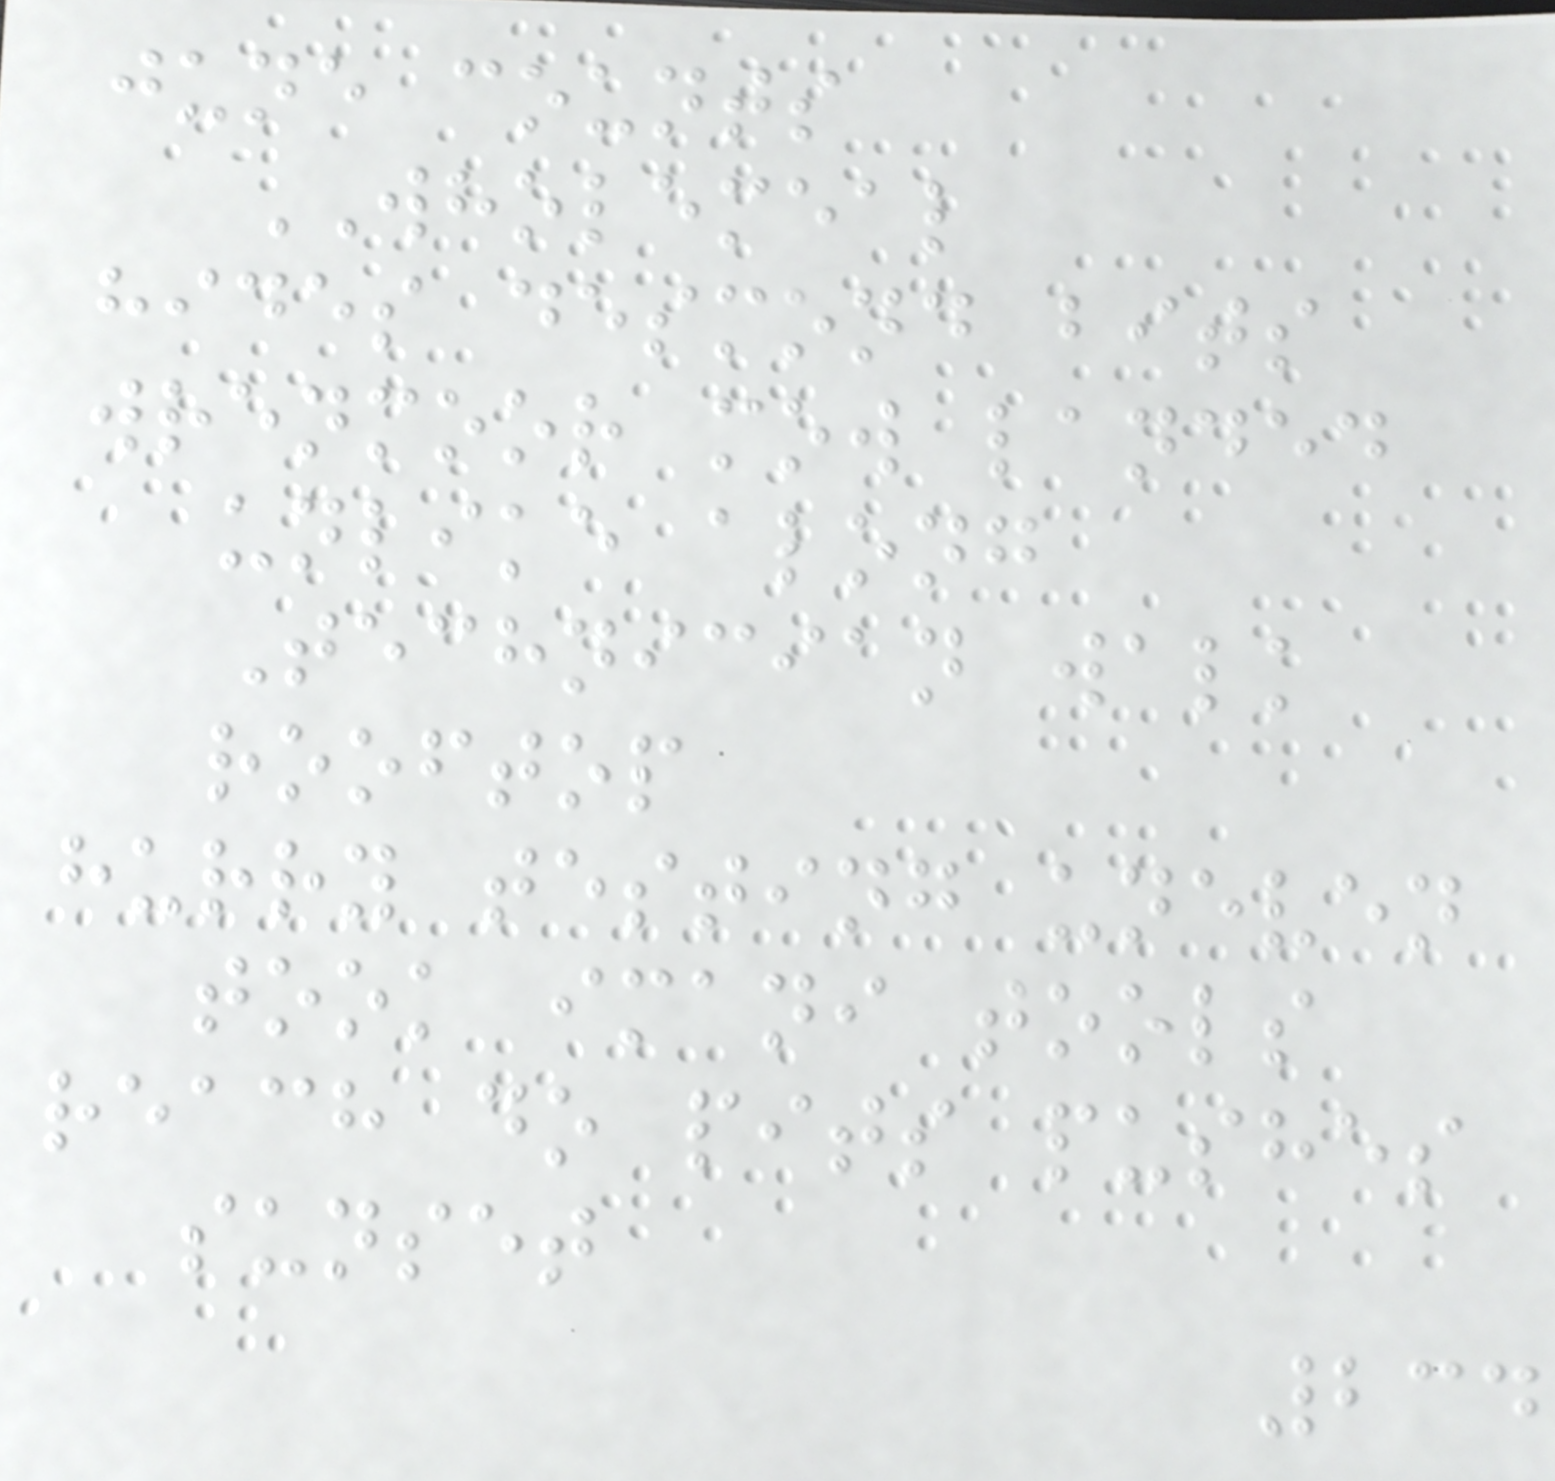june counts
WHOLEMEAL
hides desmond bits
wrenmoor mow landed
unlike along
Technician walk
rooftop
hurry testing uneven
took imani tools
reach do pits pushes
sunset
234
